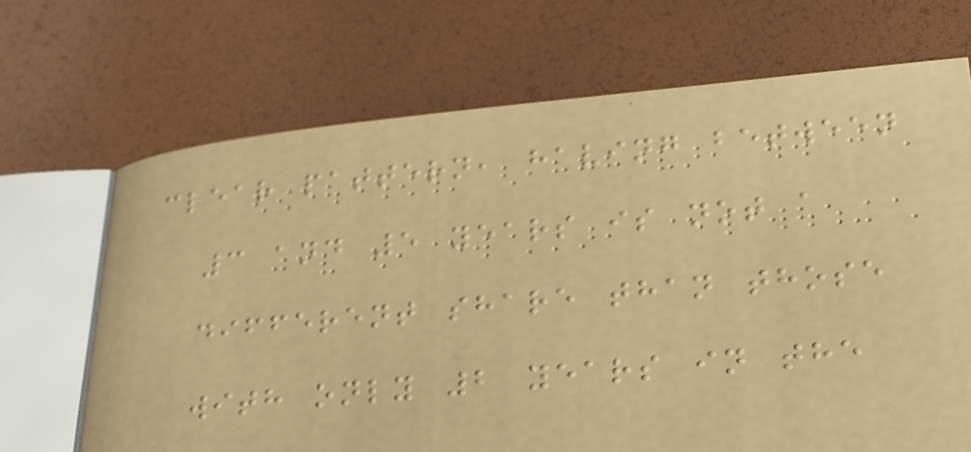clear pattern, having between
3 and 5 years is not a
different share than those
with only 2 years in the
